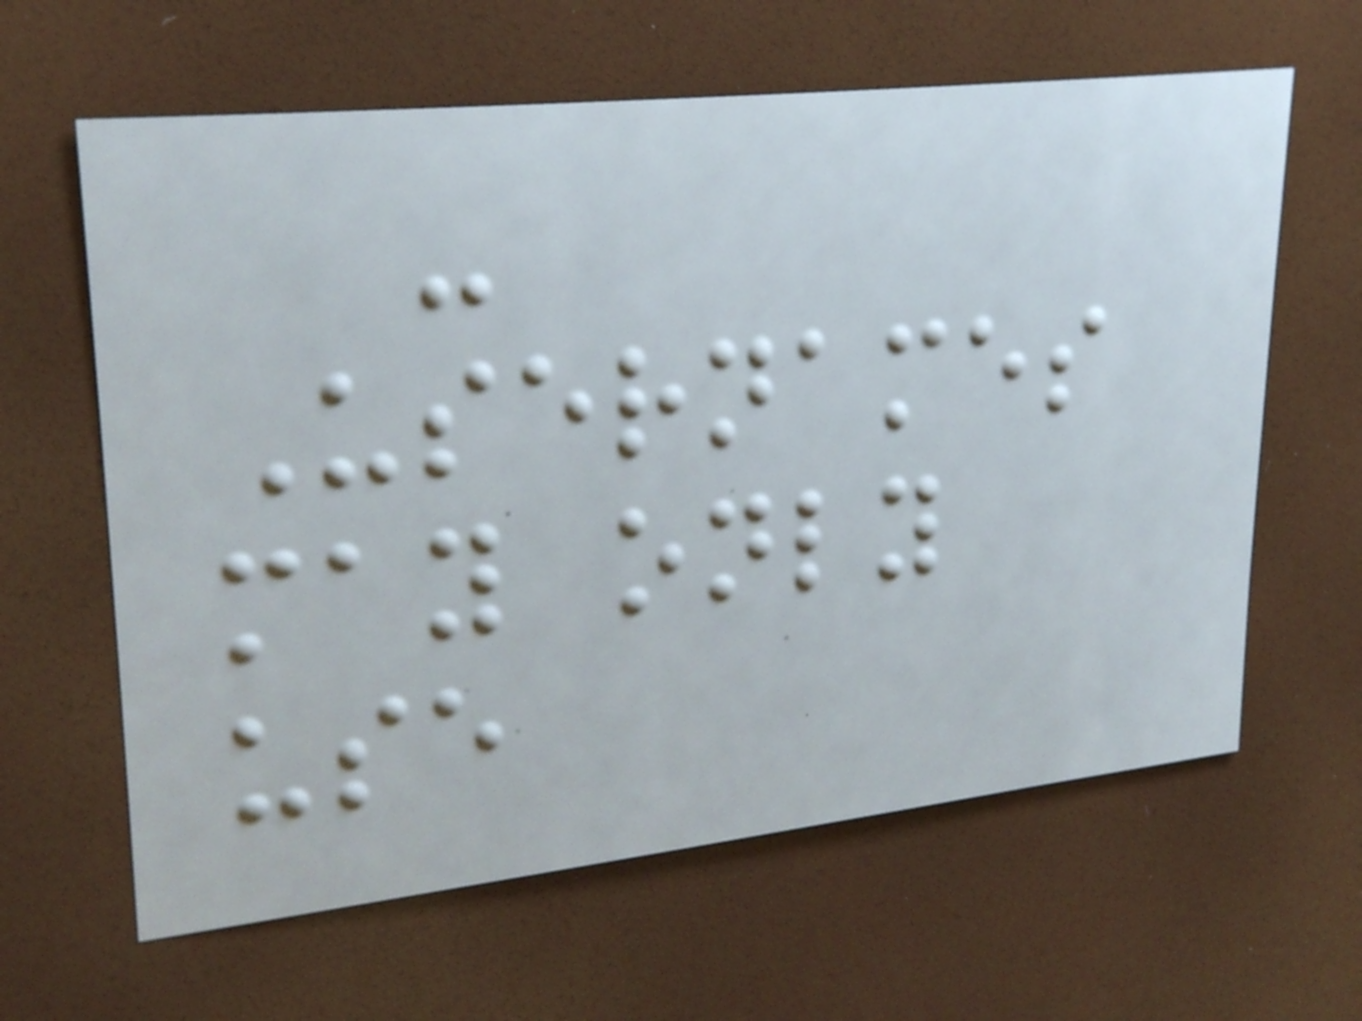-
Usernames
may only
use
